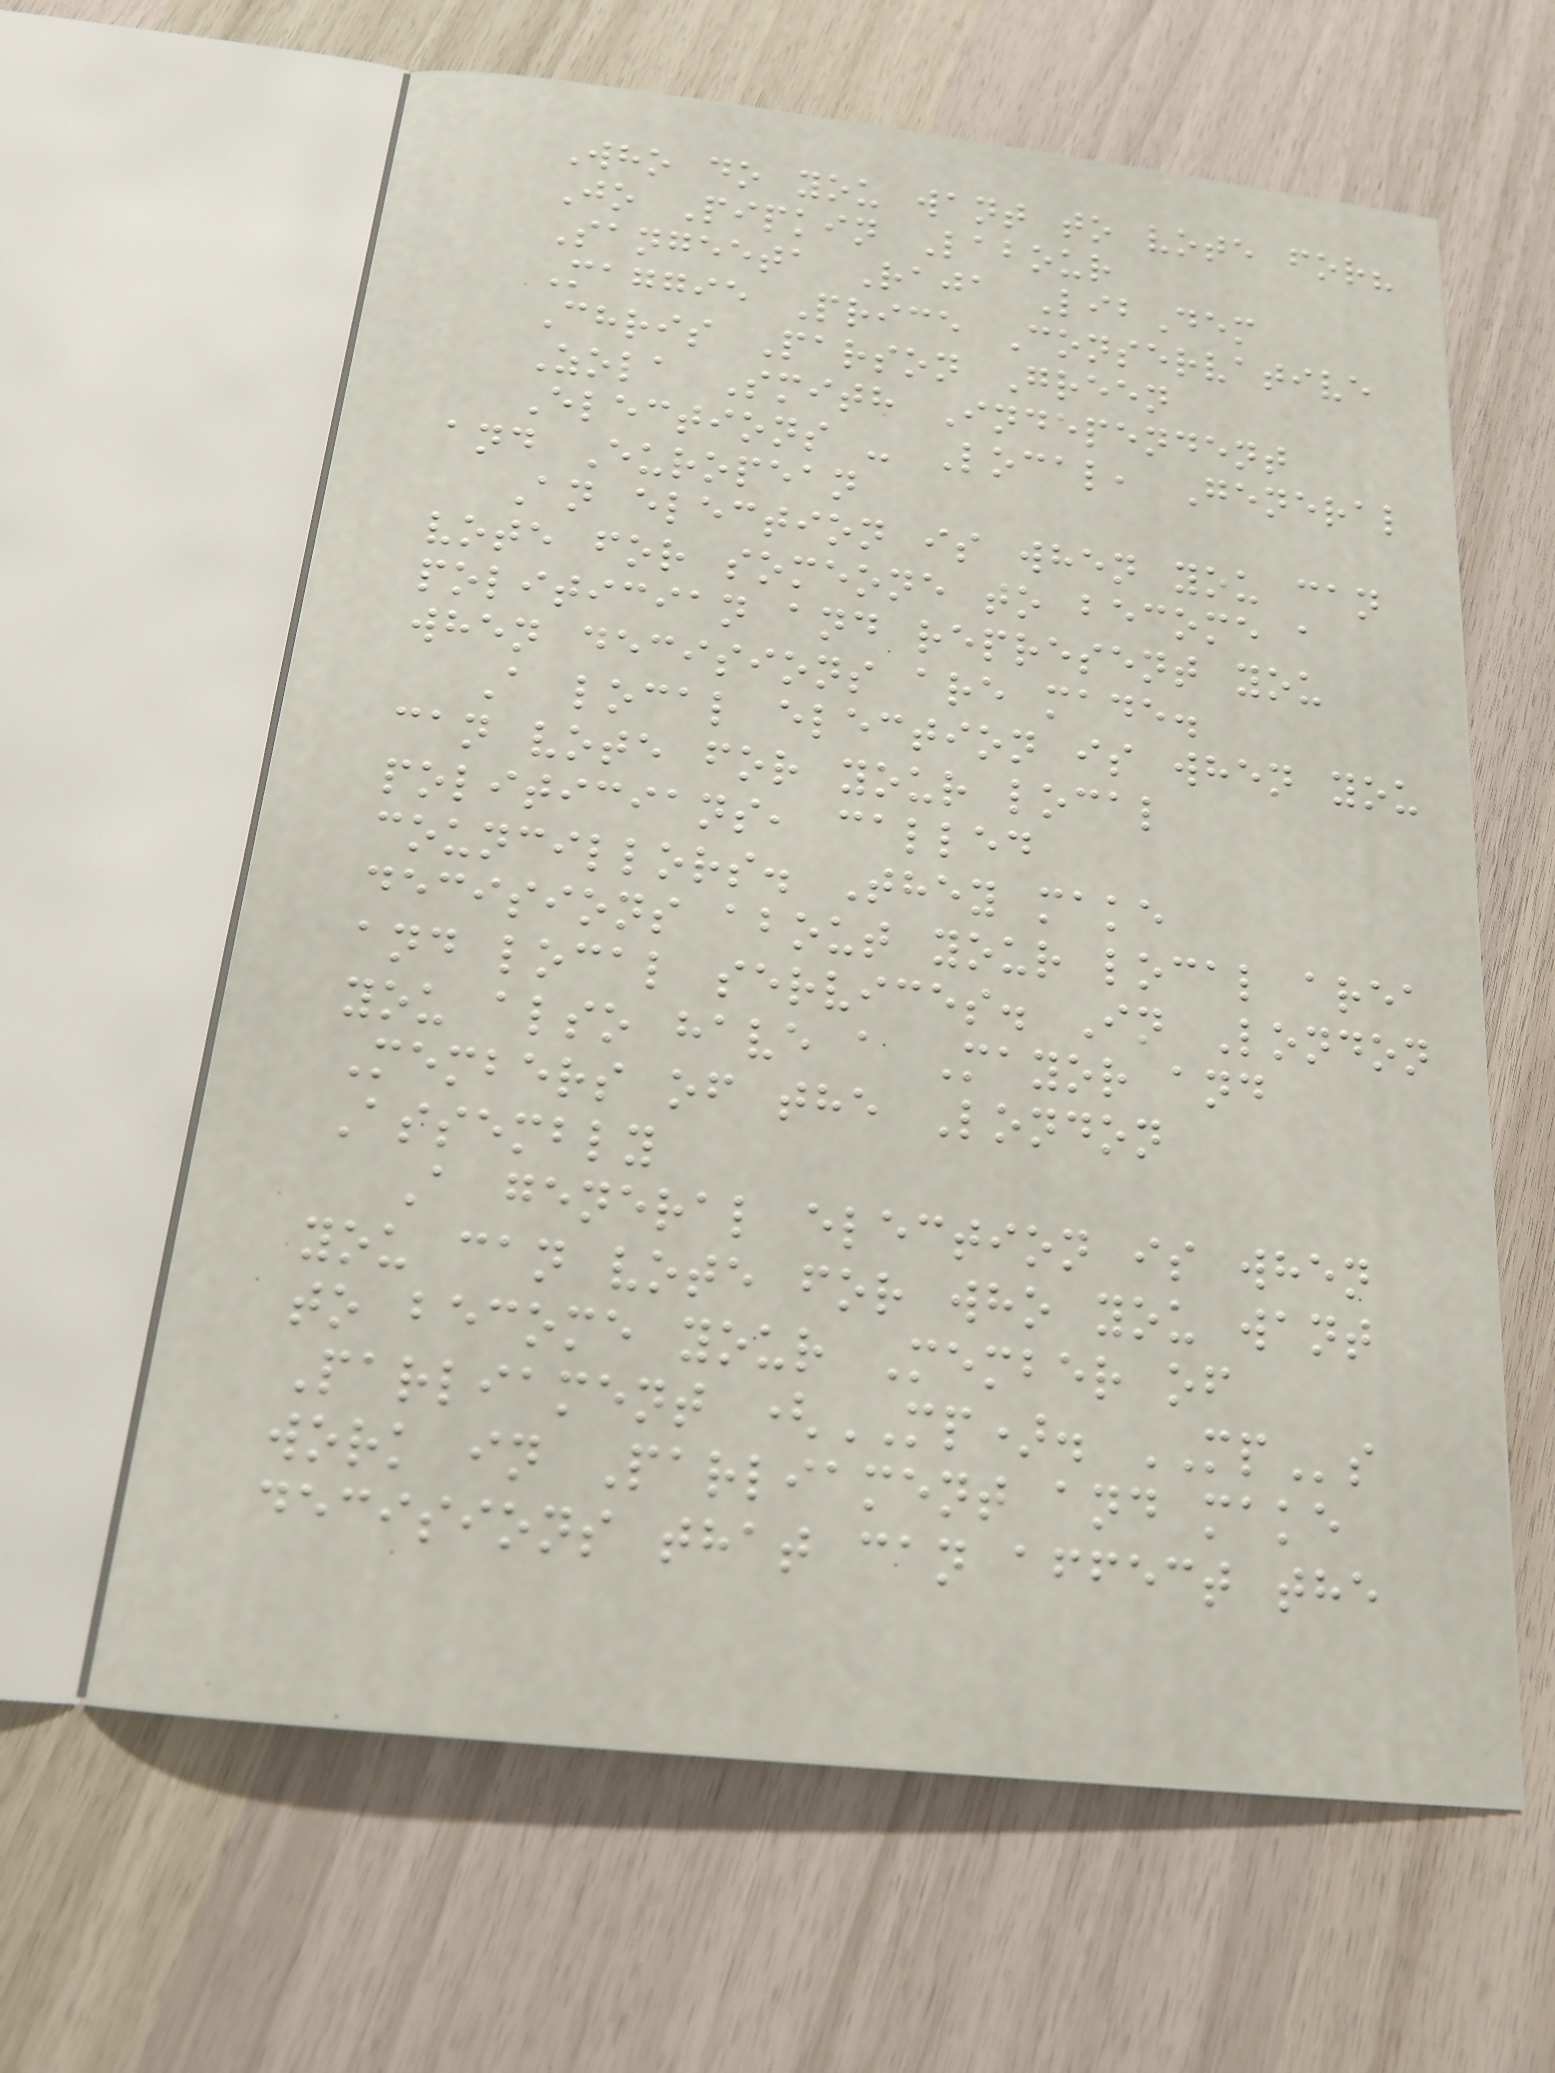Who do you want to vote for?
Jo Pipkin Labour
Sangeeta Raja LibDem
Maggie Price Conservative
Chris Parson Green
Zola Smith Independent
Elections - Local, General
and European
An election is when you can
vote for someone to become a
politician and represent you
when decisions are made.
A local election is when you
can vote for your local
politicians, called
councillors. They make
decisions about your local area
and local services. In London
you also have a Mayor and
Members of the London
Assembly
A general election is when
you can vote for who you want
to become your Member of
Parliament (MP). MPs
work in Parliament and make
decisions that can affect the
